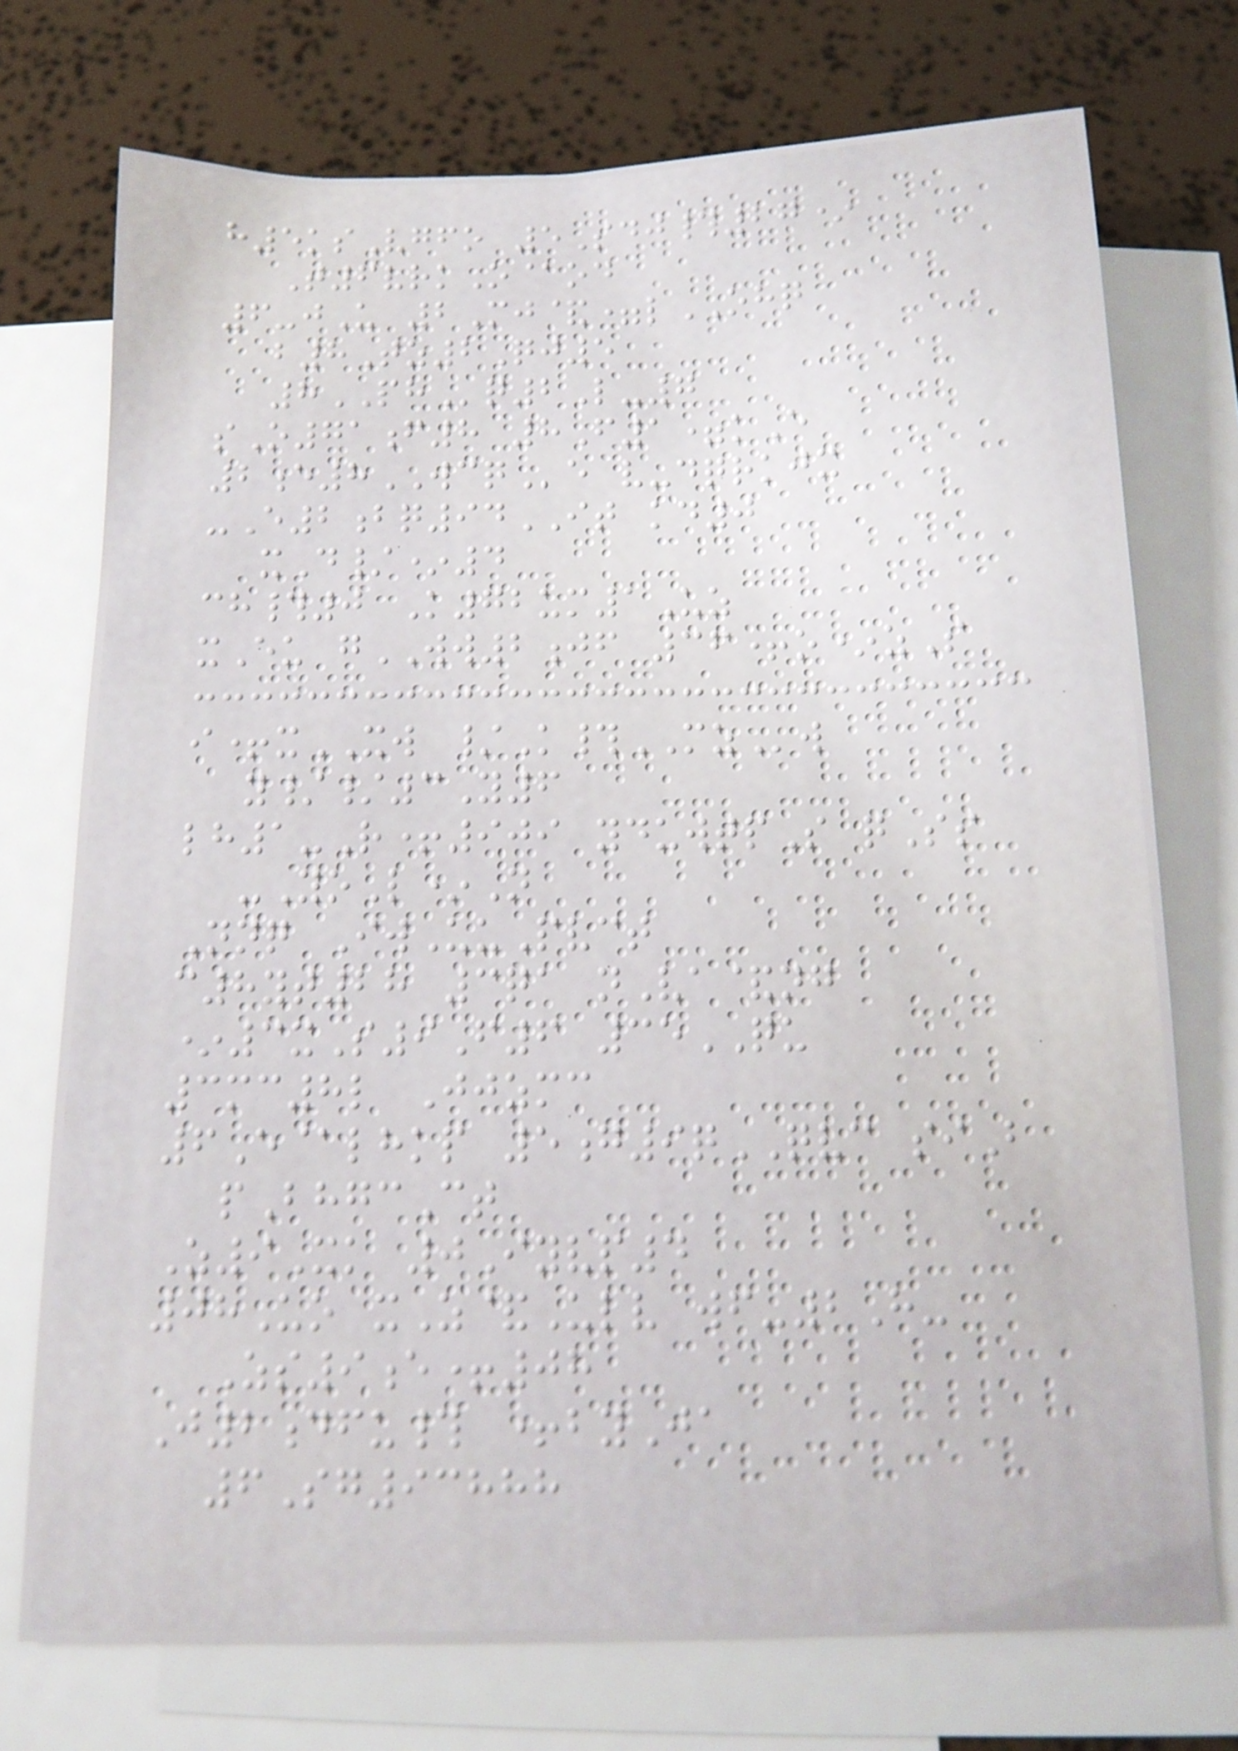h5ksVgfo 5Sdj#27*
T6vrkO@od
6-jU 2Mj&=lOHQ
b8Tz2Qj5
8PHq2L-7
sO71f8 8F1=kE
2e8WCQe v-dqrkjx
-E2bq94IT kd0
xD/*4
ch#0 K72um1Uz
xEu gWW2jf 36+o*zS
i+xXW /K#MZw
y//3Y6
lh1-R+909 yduwtpS qSs
-YoL*N
Nnq IwUuPvct
c8yt28 3qa nVa&ng
*3xS9F6 35QU
3mc8l Jjzmc
6E@lhkp 5g9qQVC siB
pBhgcCt
Z9Xk 0Iyvp4
08Uo xZ&Ulv wf-2H-
Zs9e+08
J2dfu# +byJa
6Sg93888
